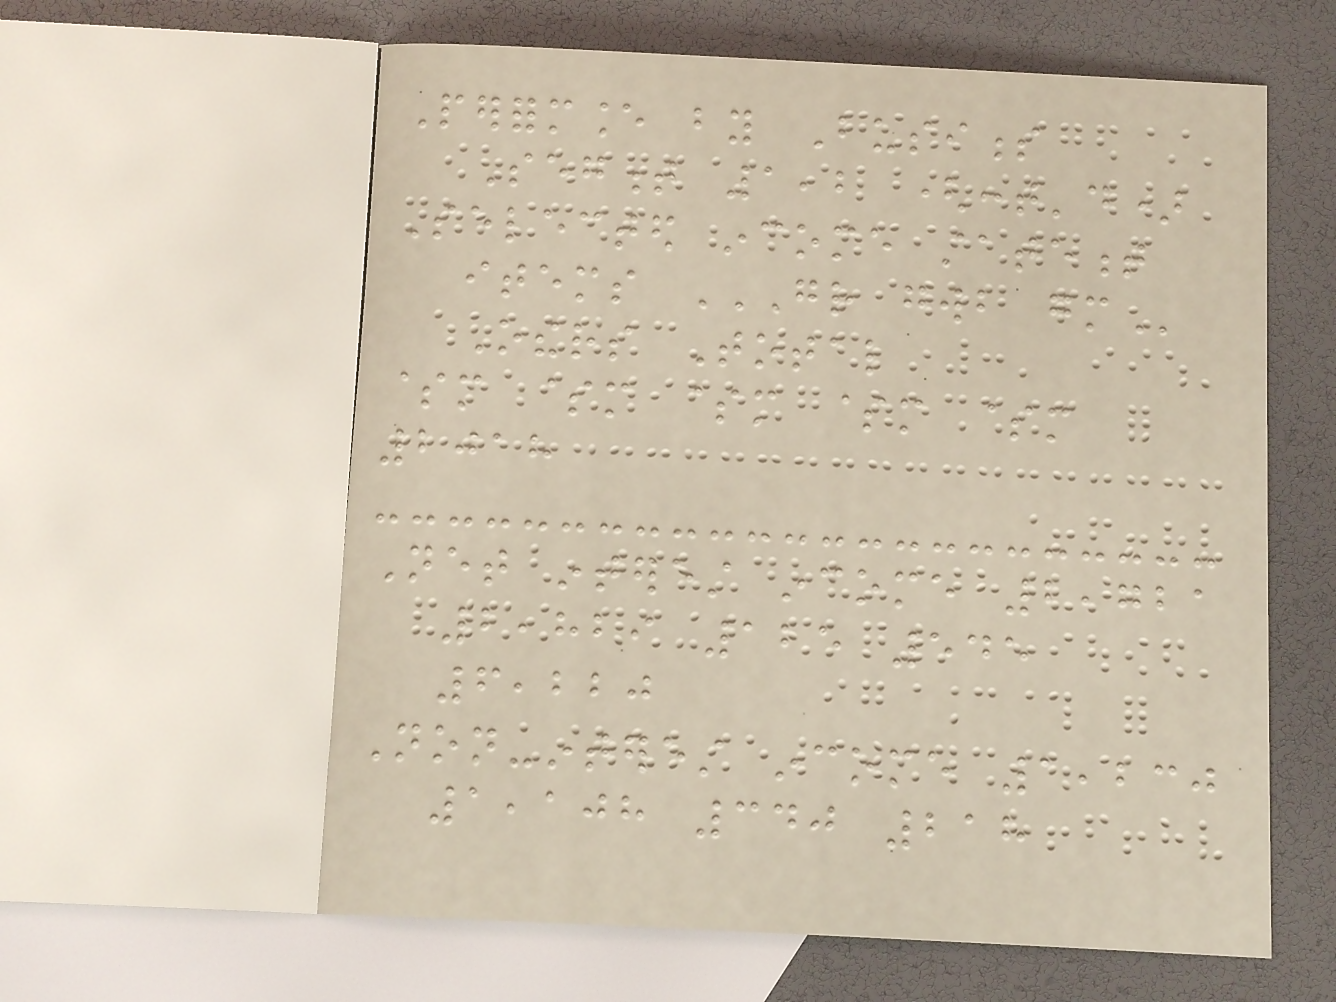Performance by Business
Segment 1,2 (cont'd)
Selected income statement
items GR GWB GM
Others Total
$m $m $m $m $m
2018
Net interest income 2,721
2,829 125 545
6,220
Non-interest income 1,230
1,108 340 218
